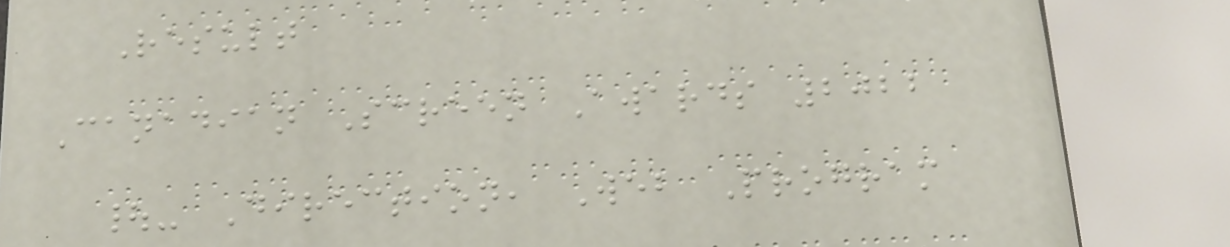Result
Canadian Screen Awards 2022
|- Direction, Web Program
